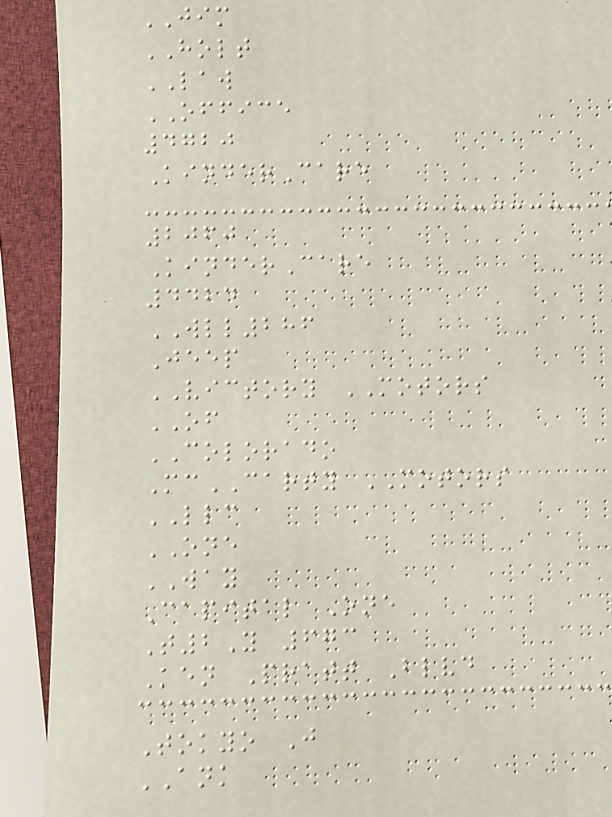JIM
HOLT
LAW
OFFICE
4720
KinderCare
2060
KinderCare
4424
WLL286
Jeep
VICTORY MOTORS
OF
COLORADO
McCARTY MOTORS
LLC
ONE
WAY
Capital One
T2Y 673
Ken Pratt Blvd
Tokyo J
ANK
